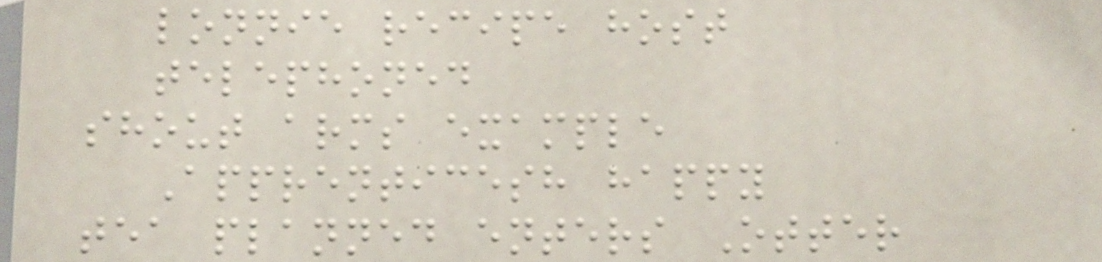lonnie recipe host
telephoned
shout arms example
Apprenticesh happy
tea planned enters Otter
